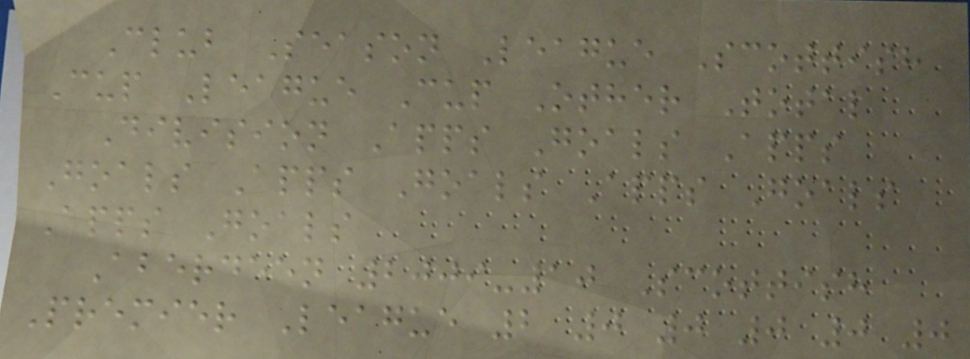Club Season League Scottish
Cup League Cup Other Total
Division Apps Goals Apps
Goals Apps Goals Apps Goals
Apps Goals
Aberdeen 2009-10 Scottish
Premier League 2 0 0 0 0 0
